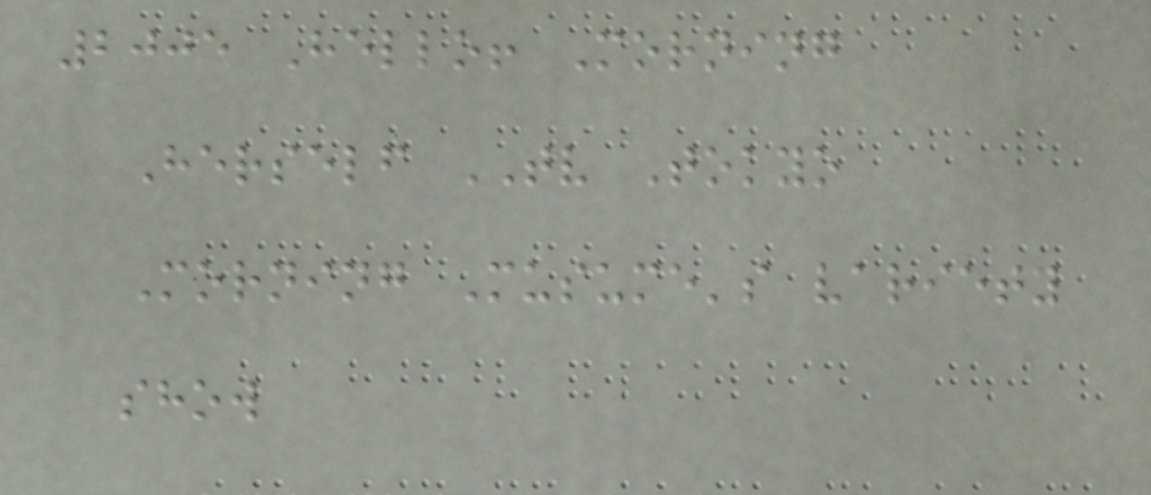2005 Hello! Morning
Herself TV Tokyo
Morning Musume's variety
show
